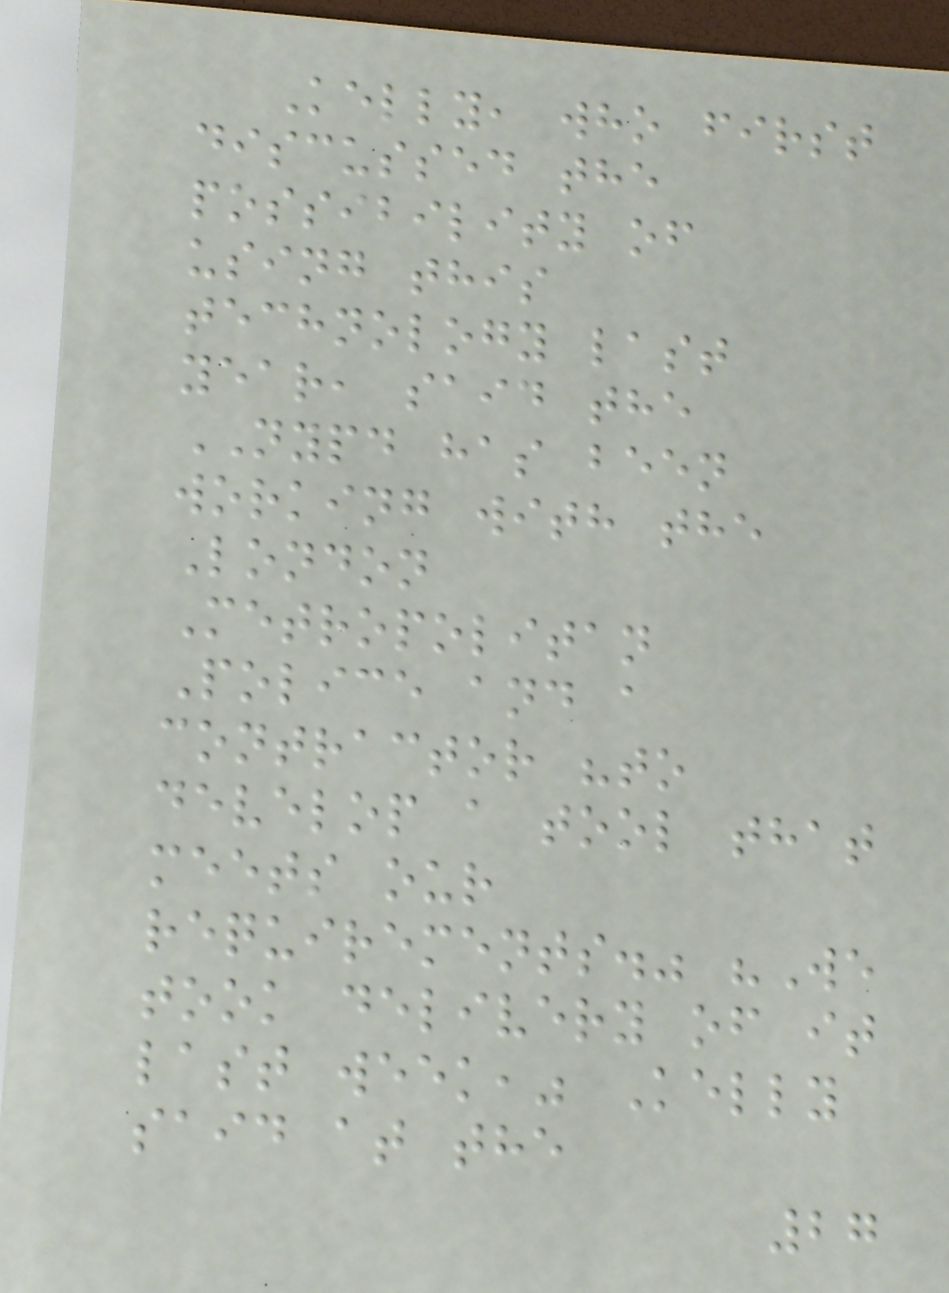Kelly, who first
discussed the
possibility of
using this
technology last
year, said the
NYPD has been
working with the
London
Metropolitan
Police and a
contractor "to
develop a tool that
meets our
requirements." "We
took delivery of it
last week," Kelly
said at the
27
